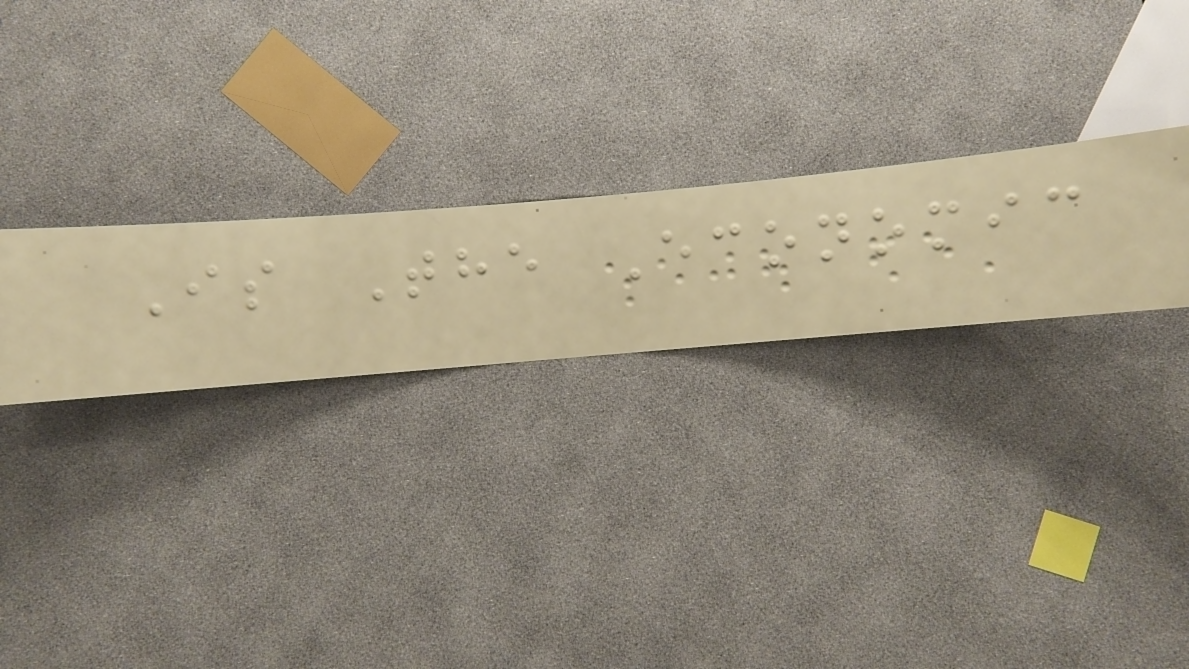Is The Economic
